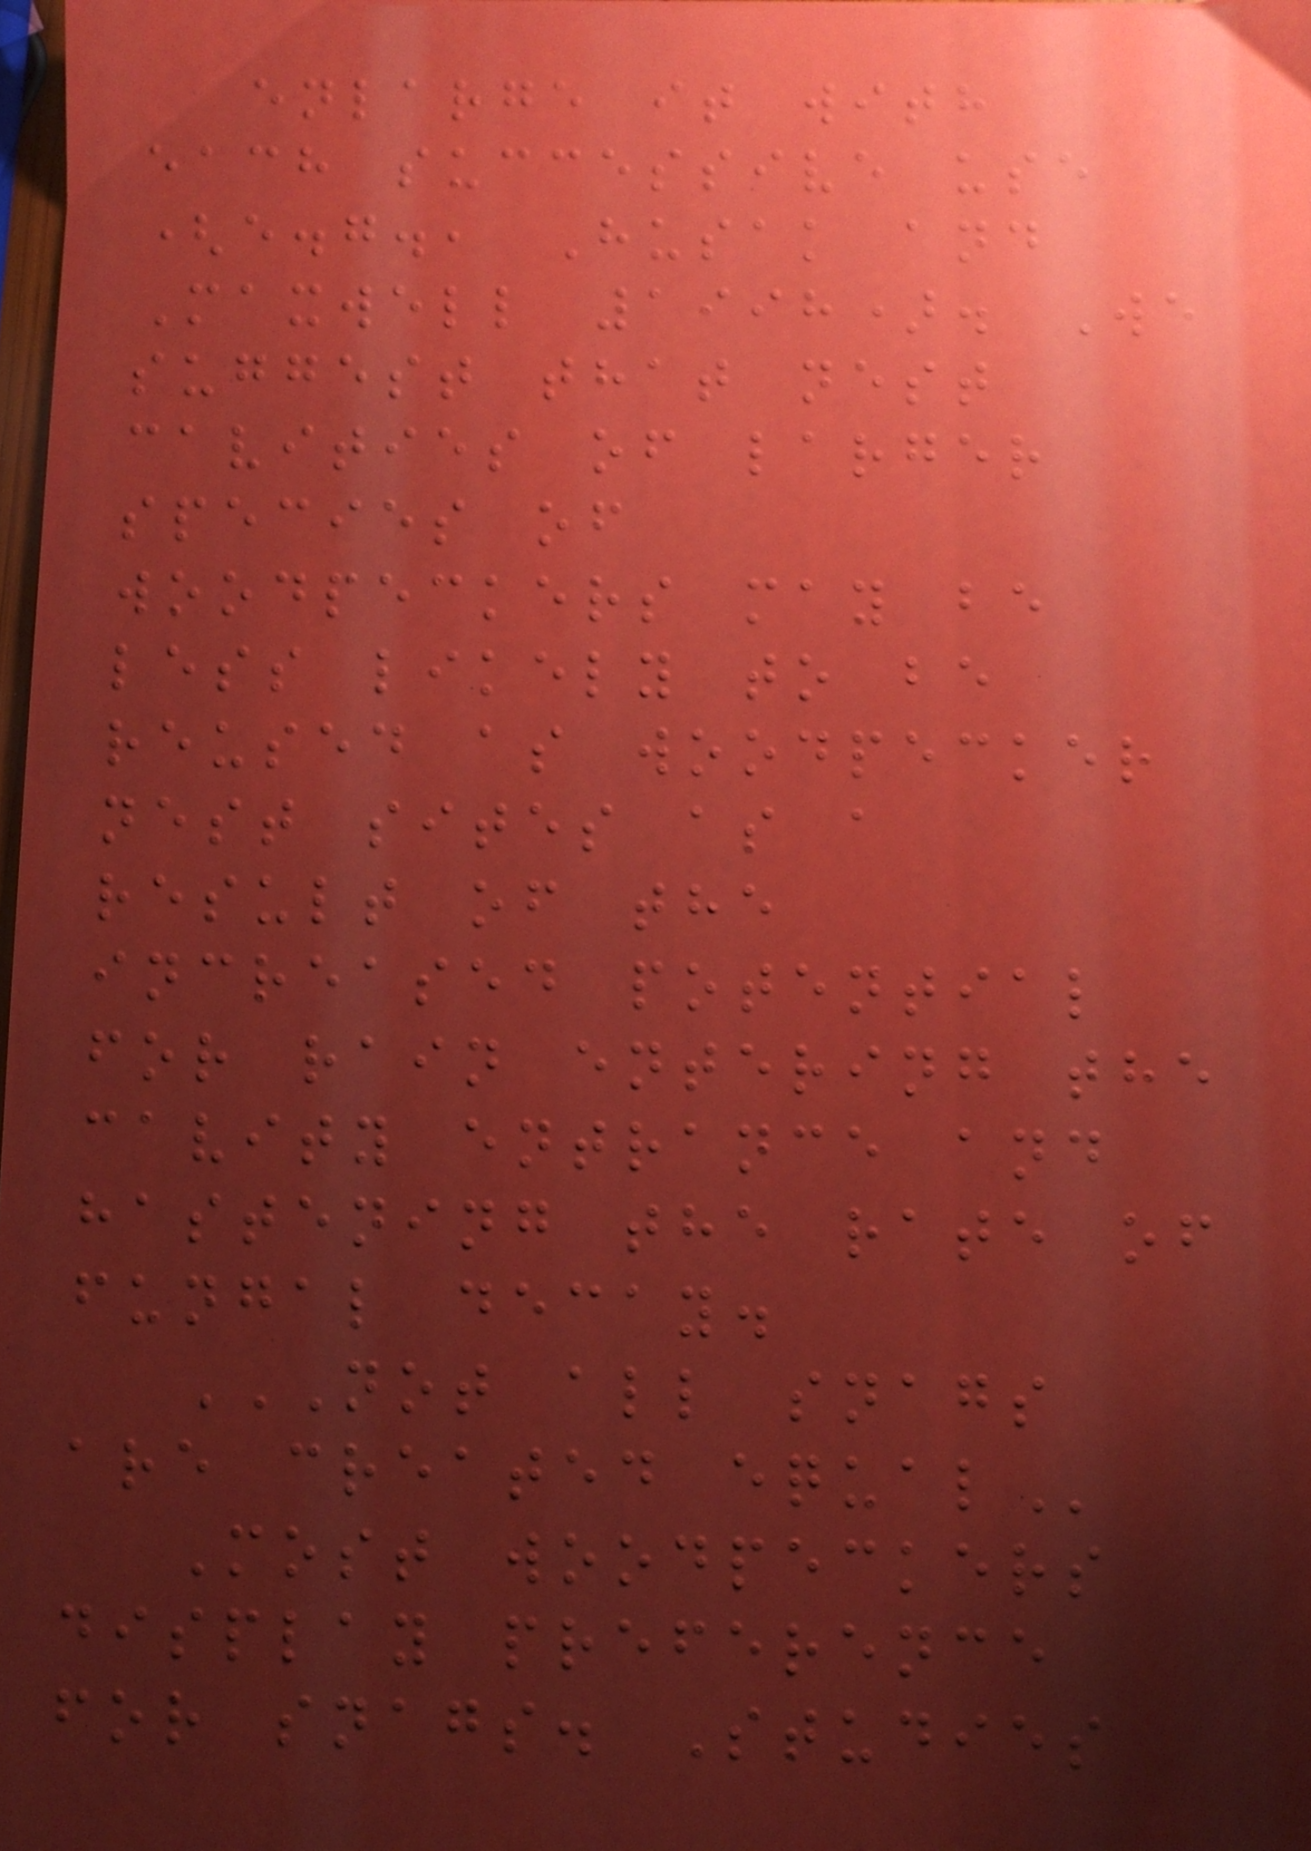enlarge it with
each successive use
(e.g., Husak and
Maxwell 1998). We
suggest that nest
cavities of larger
species of
woodpeckers may be
less likely to be
reused as woodpecker
nest sites as a
result of the
increased potential
for rain entering the
cavity entrance and
hastening the rate of
fungal decay.
NOT ALL SNAGS
ARE CREATED EQUAL
Most woodpeckers
display preference
for snags. Studies
